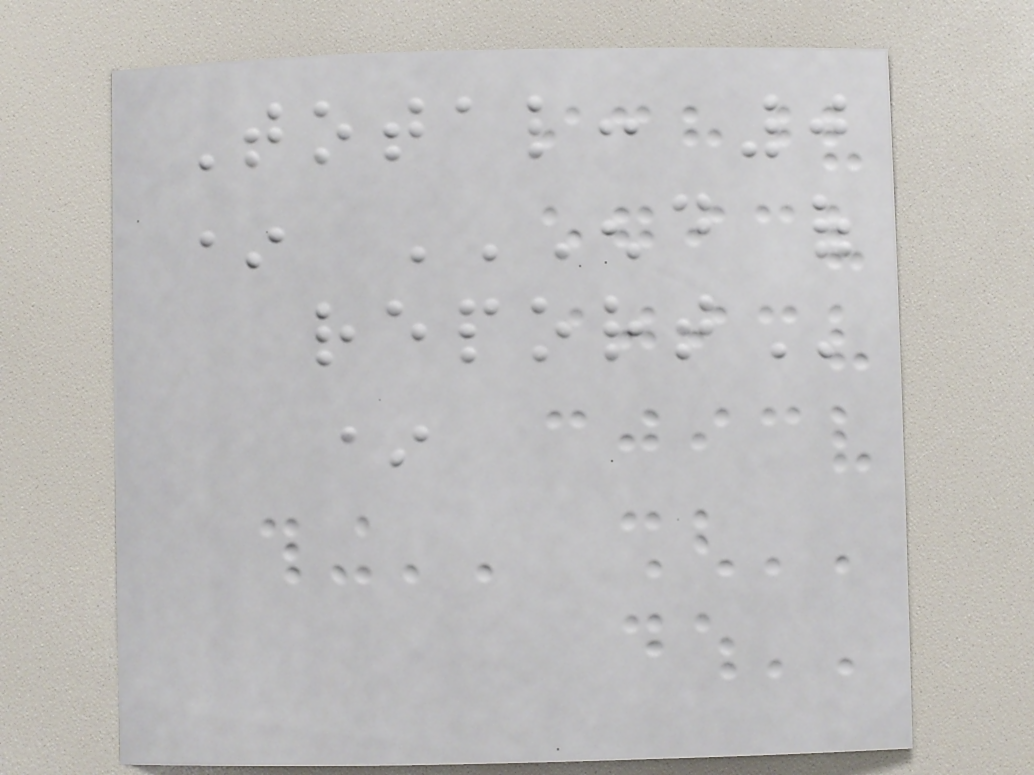Total: 0
* END OF
REPORT
*
